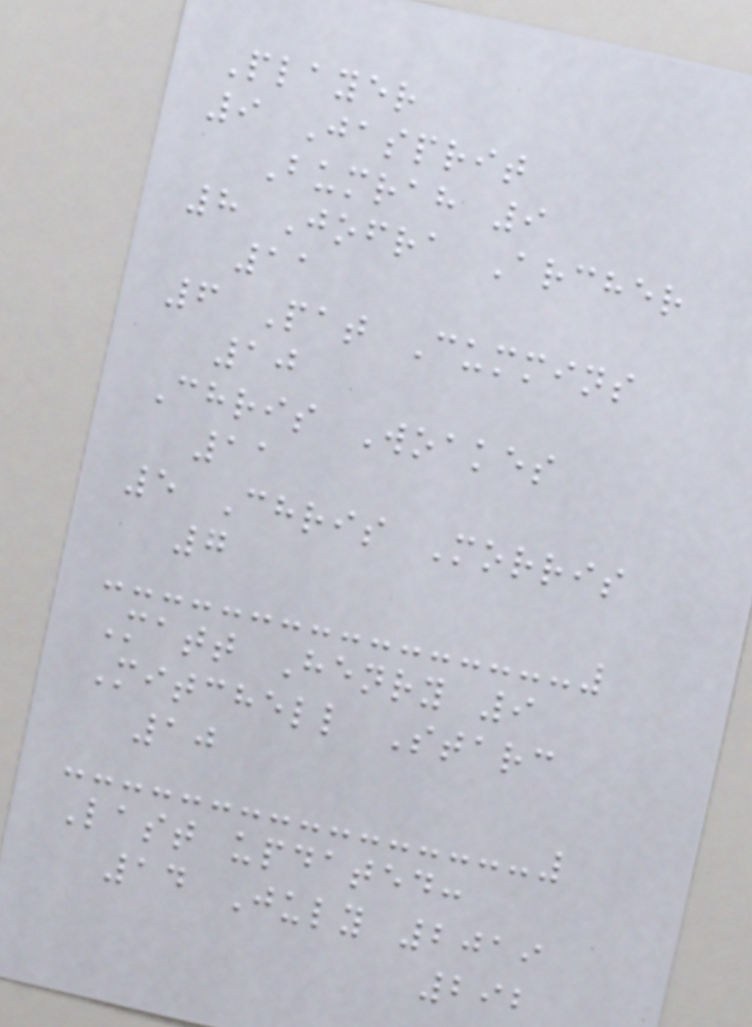Player
9 Jasprit
Bumrah 9
8 Jofra Archer
11
6 Pat Cummins
10
Chris Woakes
11
5 Chris Morris
7
Matt Henry 9
Mitchell Starc
10
Last updated:
14 July 2019
292
